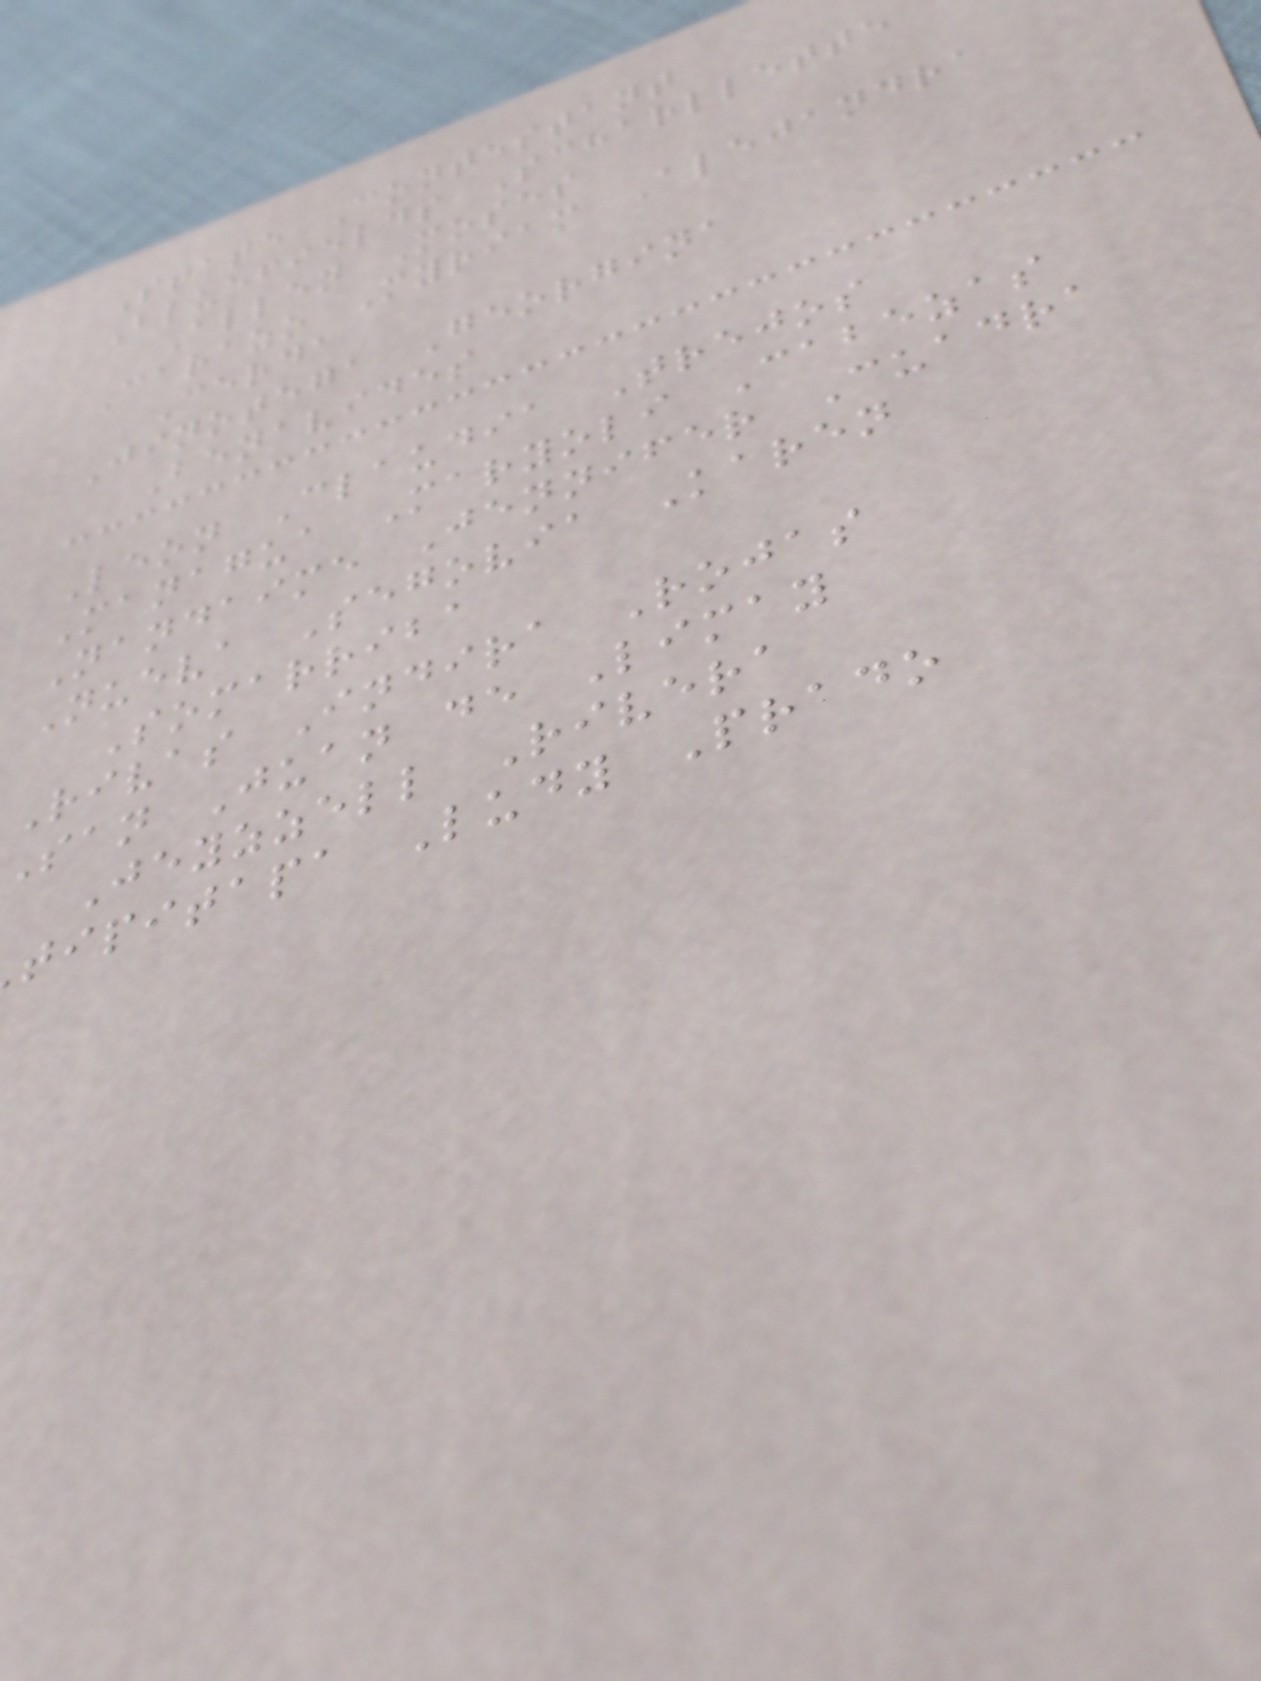State Contestant
Bluefields Scharllette
Allen Moses
Carazo Myriam Alejandra
Cerda
Jinotega Georgina
Benavides
Leon Claudia Trejos
Managua Maryoli Cabezas
Nandaime Jennifer Cuadra
Nueva Segovia Karen
Somarriba
Rivas Indira Rojas
San Juan de Limay
Jeyzzell Rivera
tipitapa Ludy Prado
